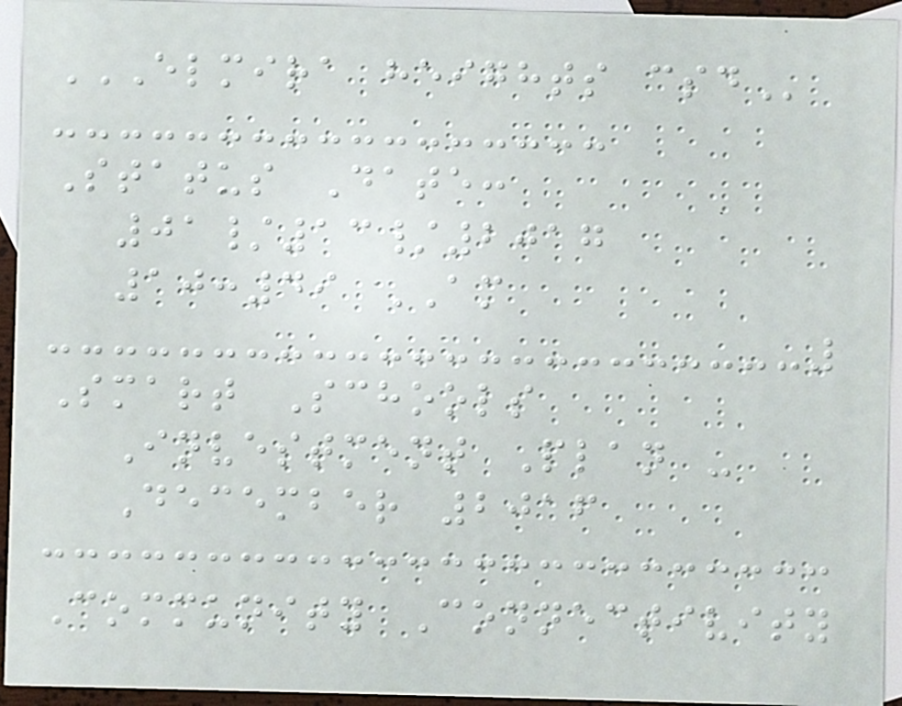ELMIRA HEIGHTS CSD
Status Date:
01/13/2017
10:49 AM
Smart Schools
Investment Plan -
December 2016
Community Connectivity
